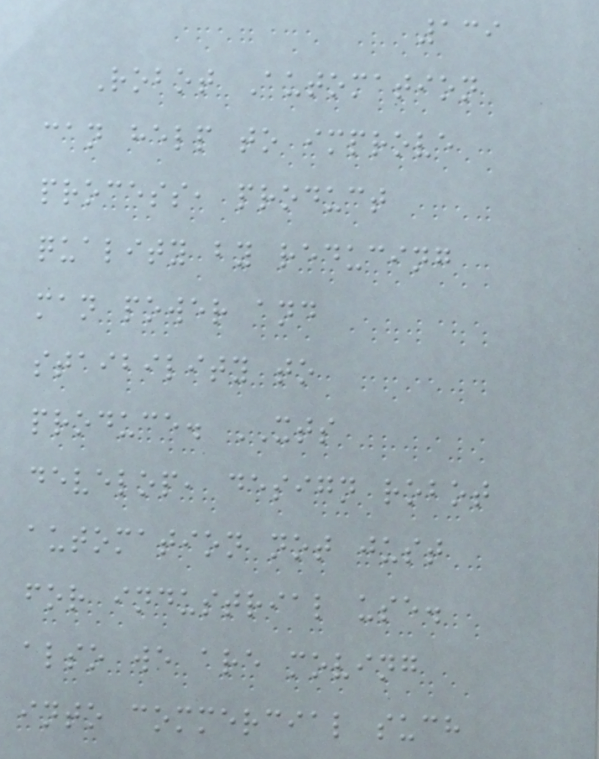139
Robot Automation
can help to improve
process, product
quality by reducing
man power and
staibility to
produce. XTS
develop, design robot
automation not just
for industrial use.
also we are moving
into commercial such
